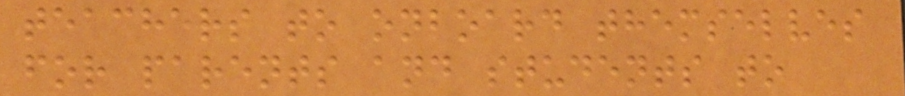teachers to onboard themselves
for parents and students to
